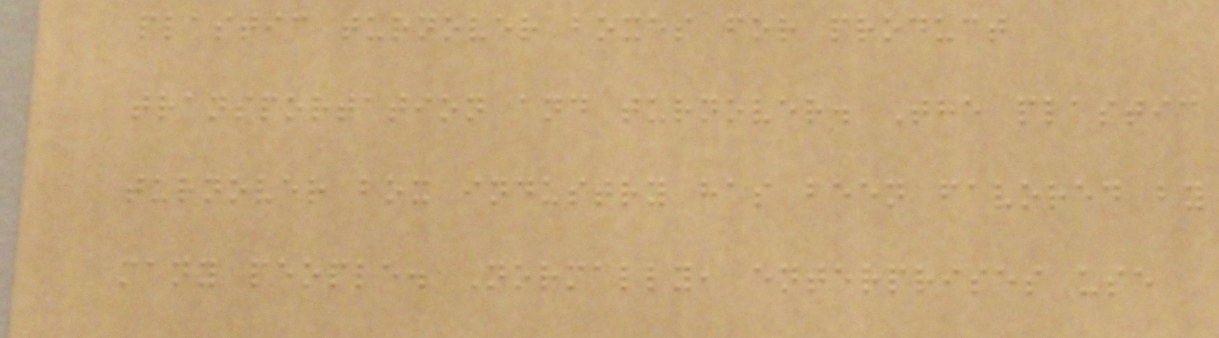plastic turnover boxes for product
transportation and turnover. The plastic
turnover box industry has been favored by
many people. Normally, enterprises use
